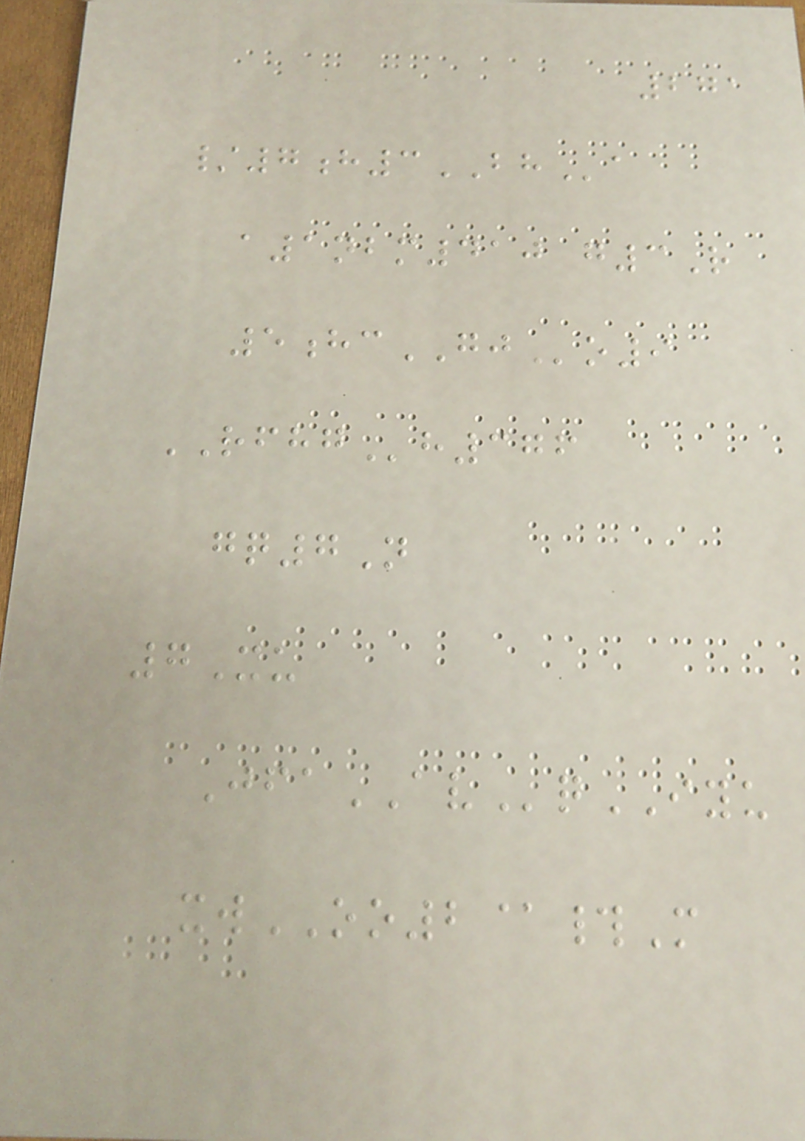271
/7h3BHa
a1nbm410 g3R
5hcGJo9
RFHGh376
gq7N
7Xu
JfaAVqIYU
xwOO2@#M
